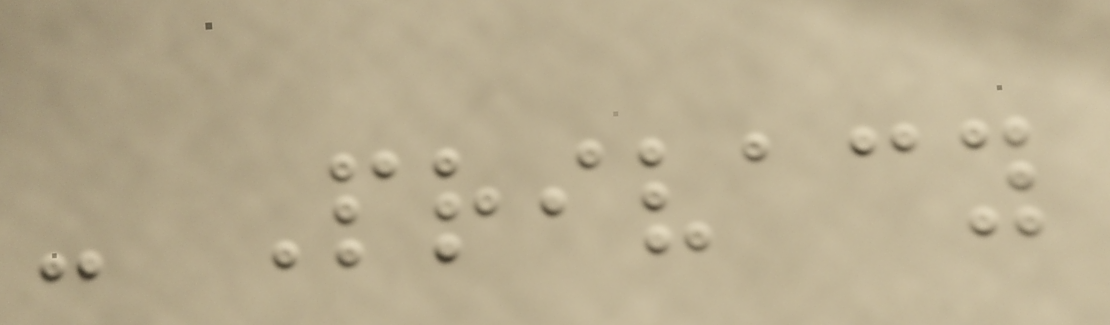- Privacy
